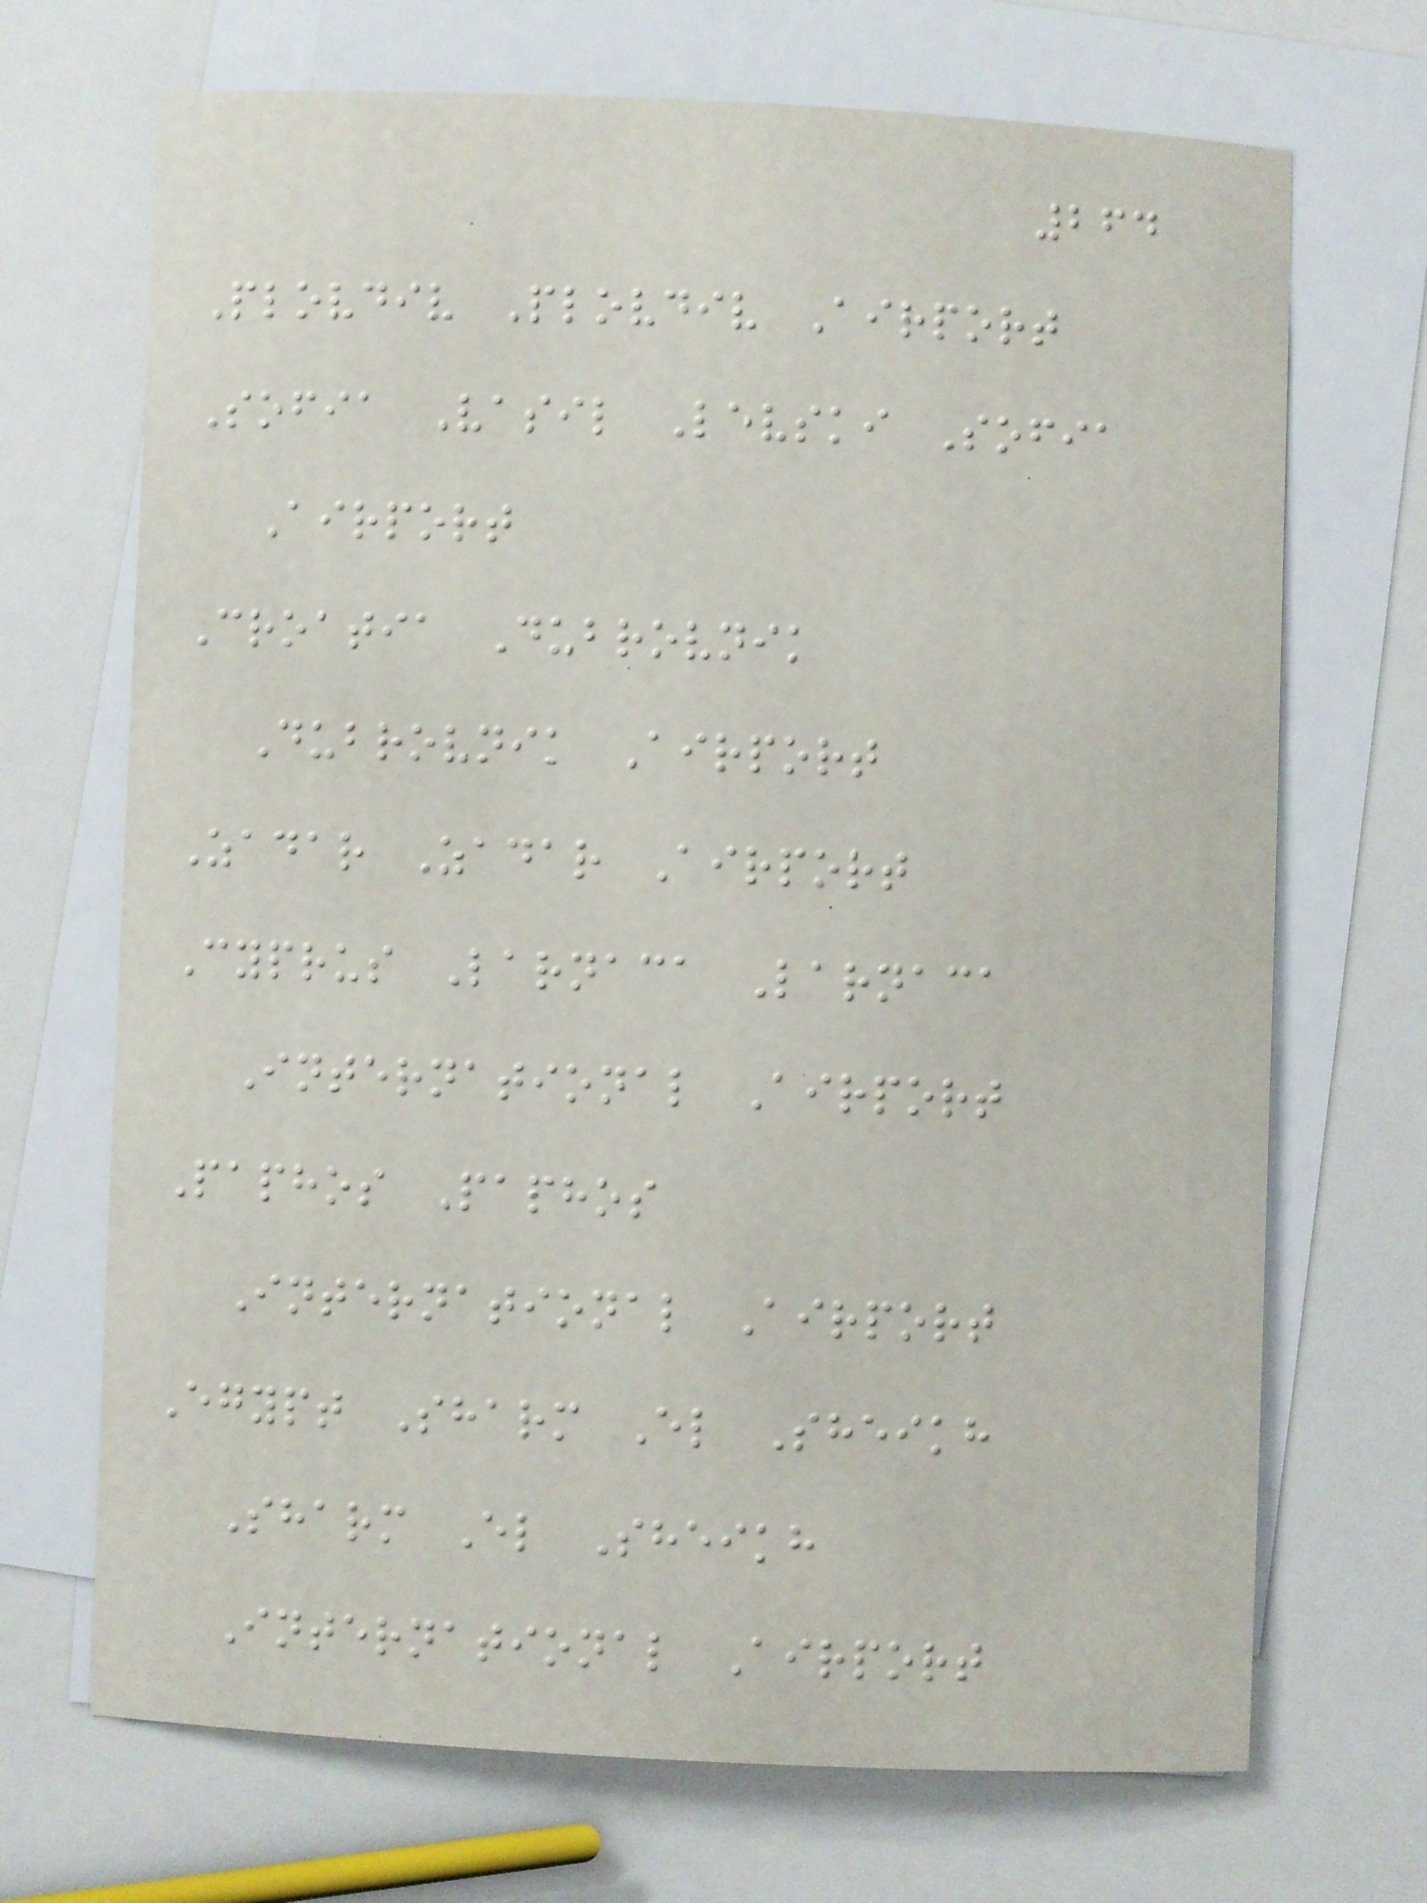264
Plovdiv Plovdiv Airport
Sofia Vasil Levski Sofia
Airport
Croatia Dubrovnik
Dubrovnik Airport
Zadar Zadar Airport
Cyprus Larnaca Larnaca
International Airport
Paphos Paphos
International Airport
Egypt Sharm El Sheikh
Sharm El Sheikh
International Airport
